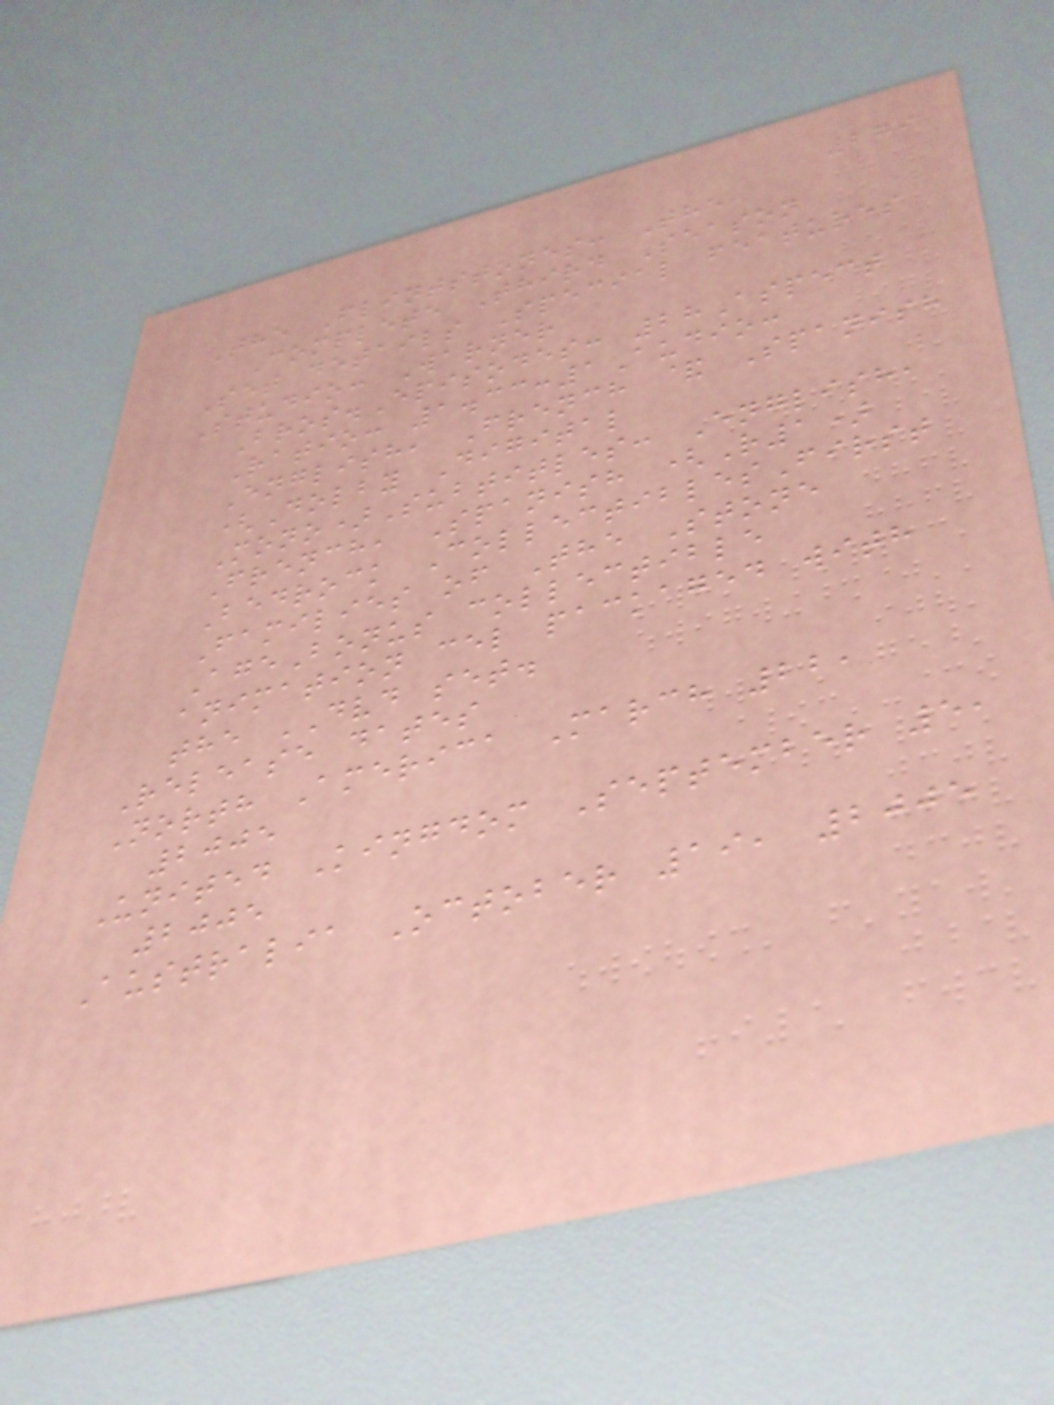279
The Flintstones: The
Complete Third Season
Set details Special features
Studio: Warner
Bros.Episodes: 28Aspect
Ratio: 1.33:1Audio:
English, French & Spanish
(Dolby Digital
Mono)Subtitles: English,
French, Spanish (R1)
Bedrock CollectiblesFirst
Families of The Stone
AgeBonus collectible
animation cel packaged with
the DVD set.
Release dates
North America March 22,
2005
United Kingdom September 5,
2005
Australia October 19, 2005
